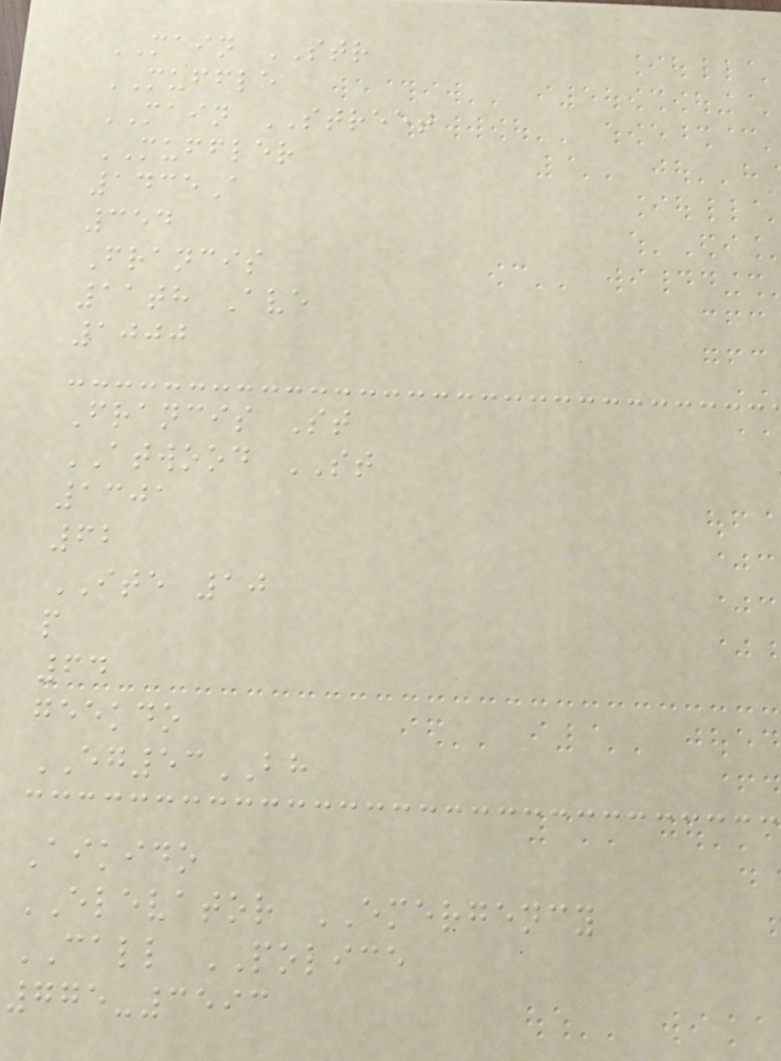MAIN STR
MUFFLE
MAIN STREET
MUFFLER
1435A
354
Francis
11th Ave
1000
Francis St
ATWOOD ST
1301
62
ITE 10
p
64
geekdo
EG53BH
Aikido
ELEVATOR EMERGENCY
CALL POLICE
775-3593
